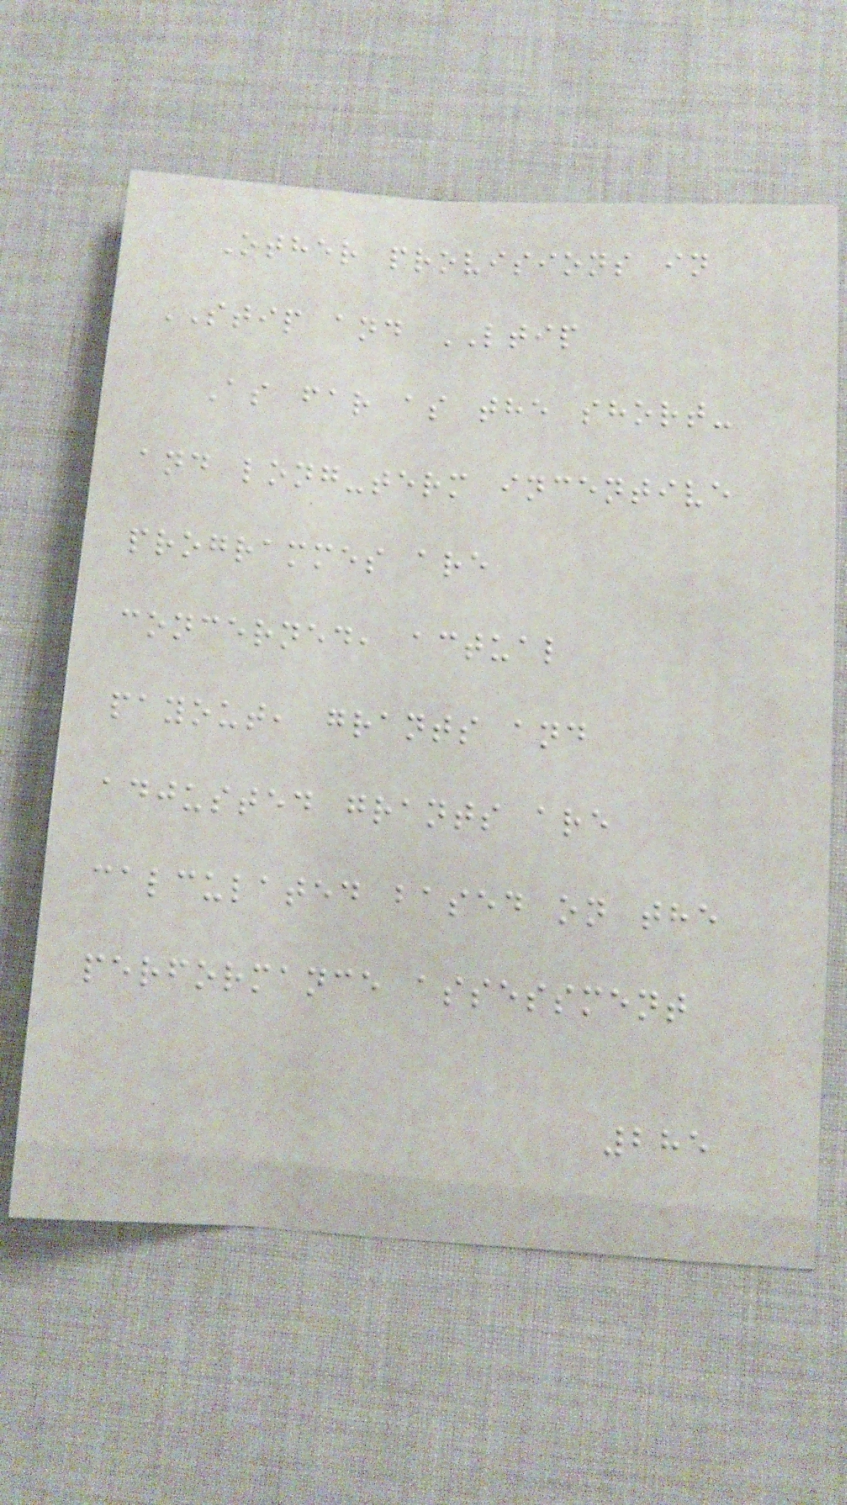Other provisions in
STIP and LTIP
As far as the short-
and long-term incentive
programmes are
concerned, actual
payout, grants and
adjusted grants are
calculated based on the
performance assessment
285
